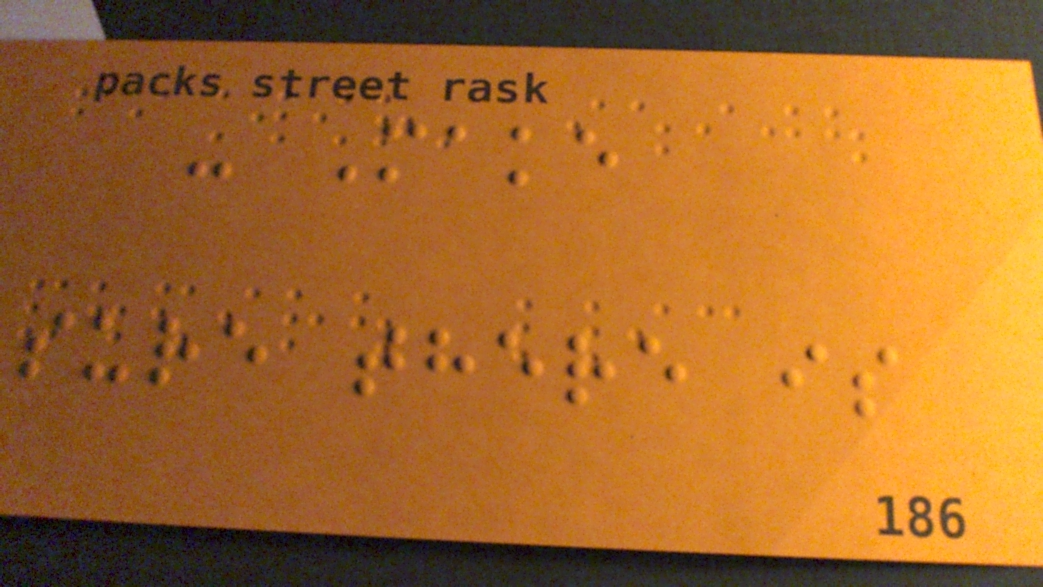- Make
sure there is
